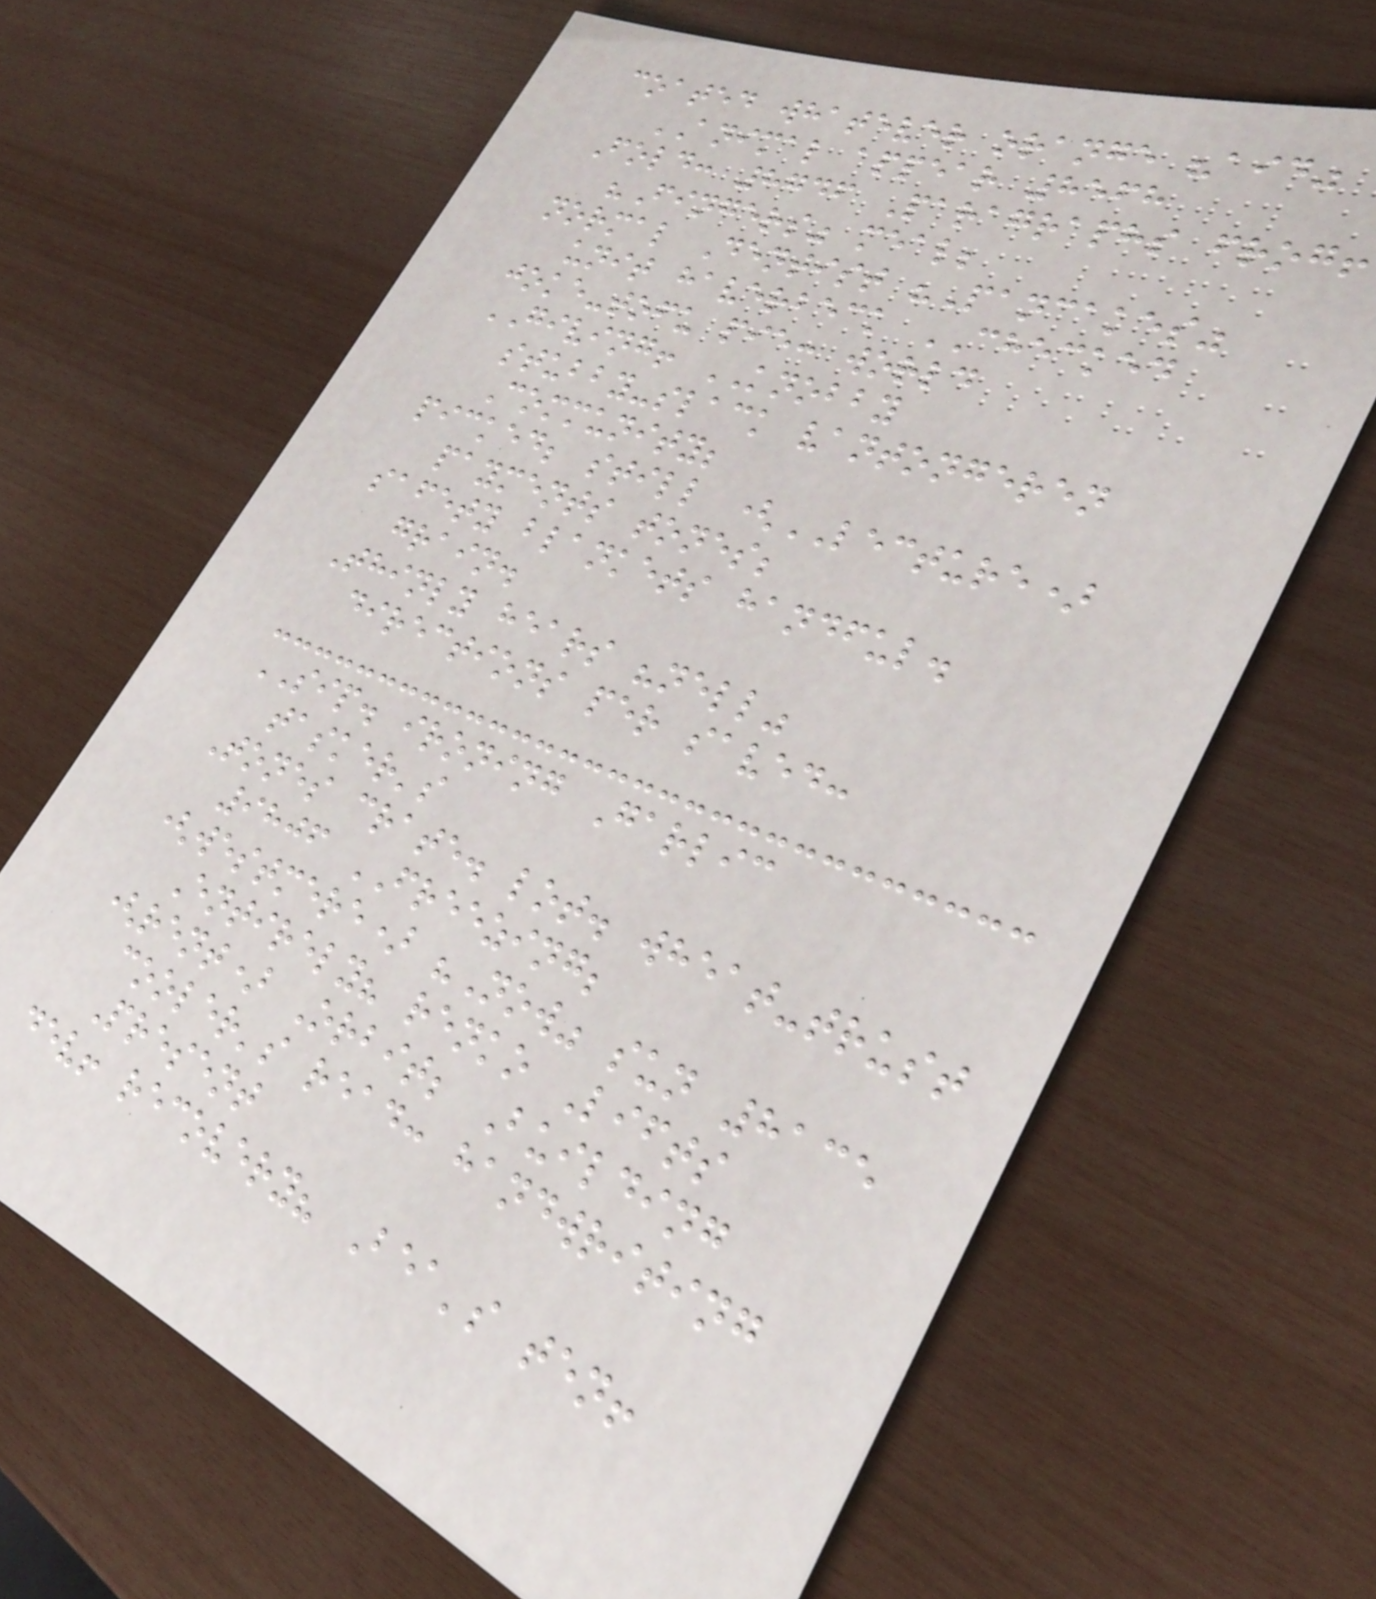coated whatever orange "aid"
ANIMAL appear 8568
Fold: 8746 Paragraphs frog!
"Fingers" meal;
normal Dentist "Pancakes"
unit haverbeck CHECKED
joke-tofu pie: world
GIVING! KNOBBY
stubby-slack vantongeren
Community;
picked; still (LECTURE)
payments tones;
safety blankets handful.
grain.
Thinly hears "nell"
directions per saved:
SIP. ironing Garlic
tasker's
Tones crate. lot. wheat-trust
9806 FREEZING;
(westmere) "Now" sun 8135
Entirely? renko Lifts
(rent) Orbit; Building
cooler's read: handwriting
Present
dev! recovery? Bea's ten!
